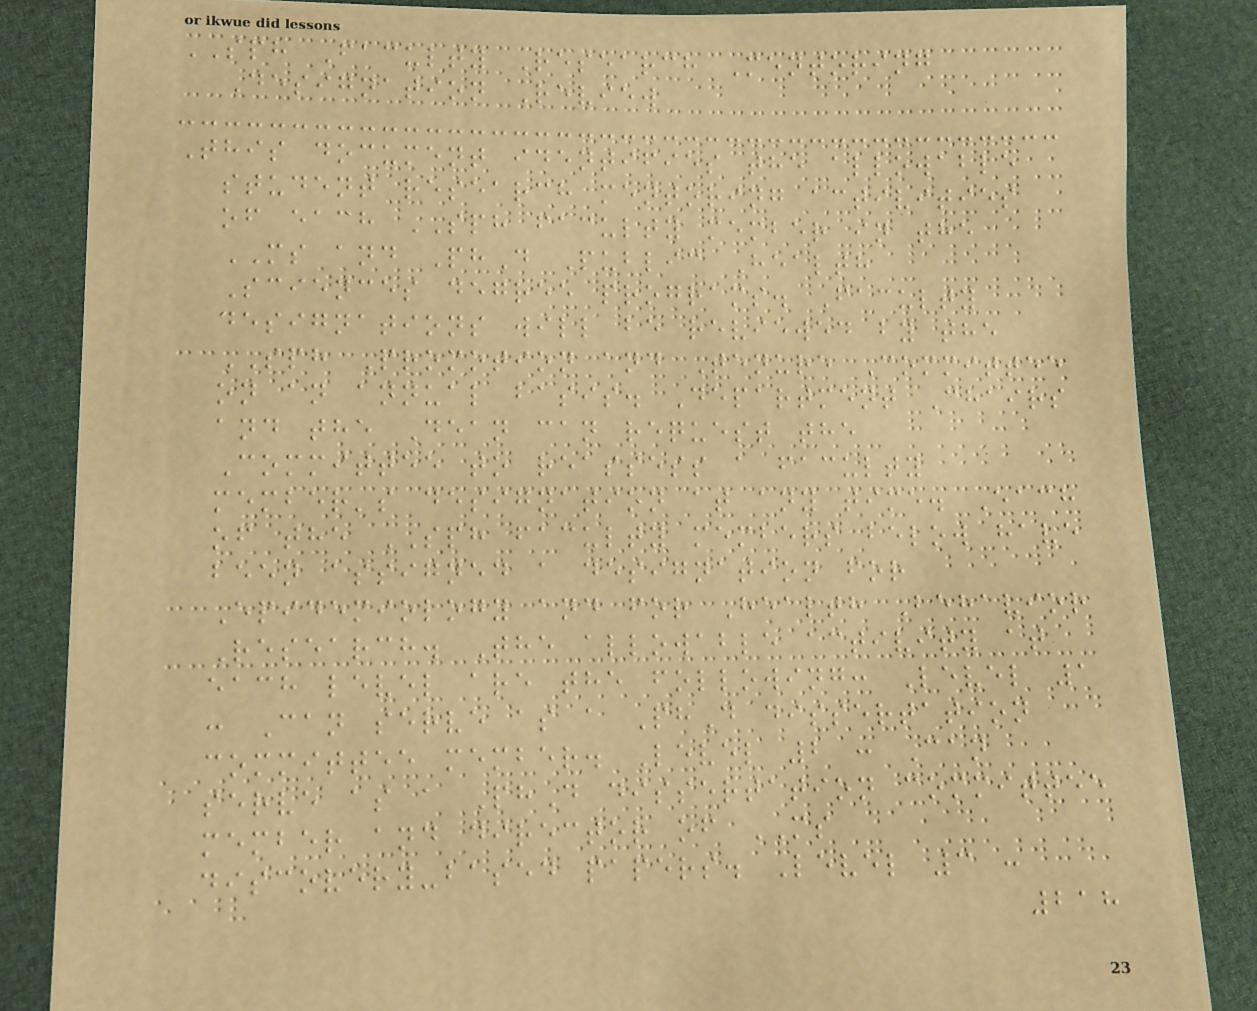SPH Faculty Research Mentoring
Designation Review
This document identifies the allowable
student research mentoring activities
of each SPH faculty member in the
MS and PhD Public Health
Sciences degree programs. Faculty
designations will be reviewed by the
SPH Promotion and Tenure Committee
on an annual basis. Department Chairs
and the Dean can request the
Committee to reassess a faculty
member's designation at any time. Each
of the SPH faculty members below have
been assigned a designation for
Epidemiology and for Health Behavior
Research. The allowable activity at
each level are the following: Level 1
: Can serve as a PhD dissertation
committee member. Level 2 : Can
serve as a PhD dissertation committee
member and director of MS
discovery-based papers. Level 3 :
218
